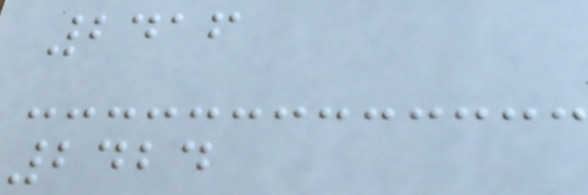2416
2424
